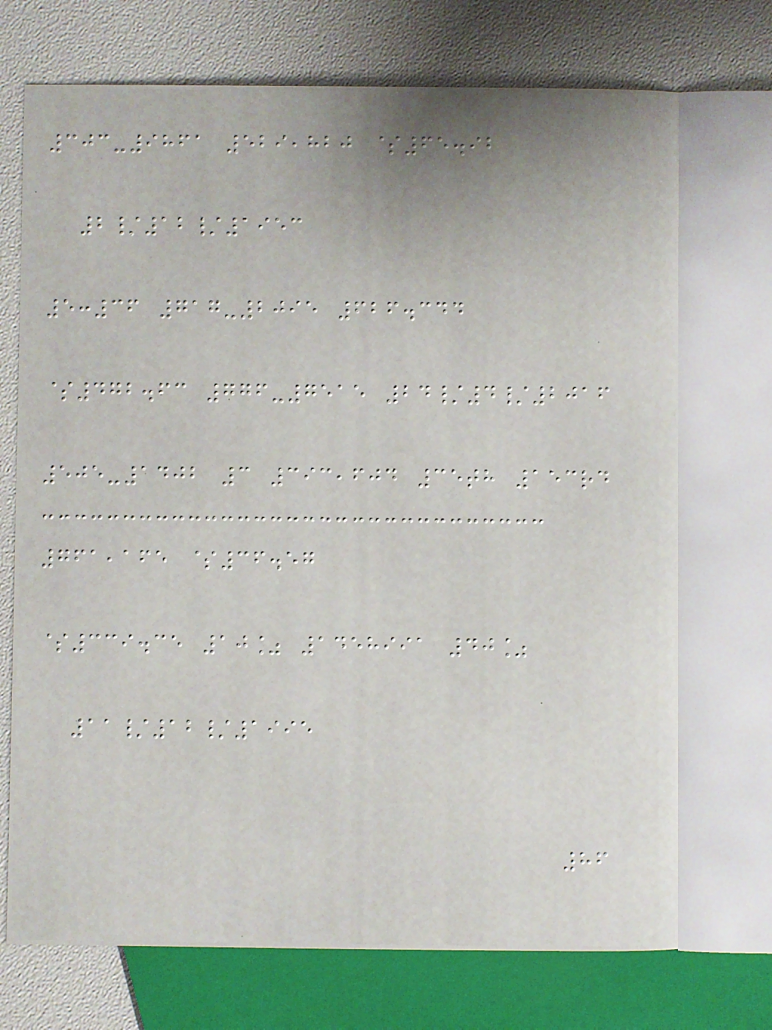303-9861 529,820 $65.92
2/12/1953
5:36 717-2095 626.344
$472.63 776-7515 24/4/2016
505-1402 3 393,604 35th 153rd
761,165 $36.57
$339.35 10% 1458991 40%
11/12/1995
86
